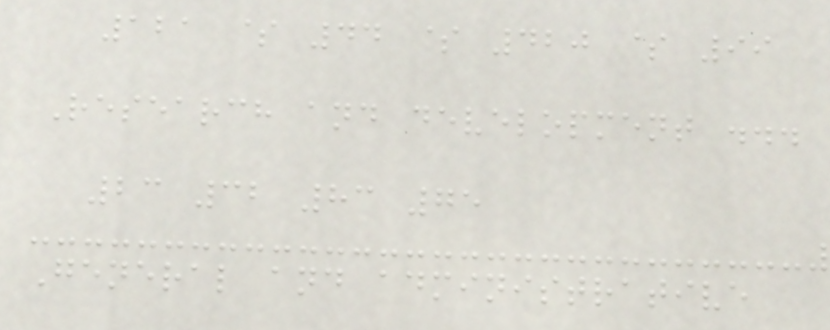121 $ 44 $ 420 $ 99
Research and development ...
23 32 83 75
General and administrative
